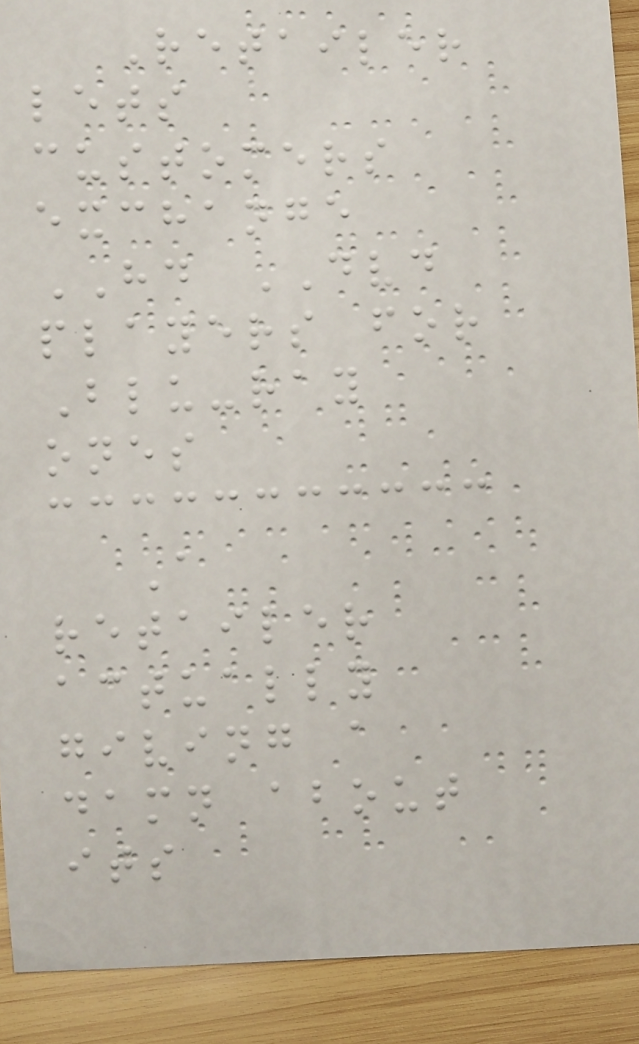Retailer
lets
customers
exchange
HD DVD
players for
Blu-ray
ones
A
retailer
actually
giving a
damn about
its
